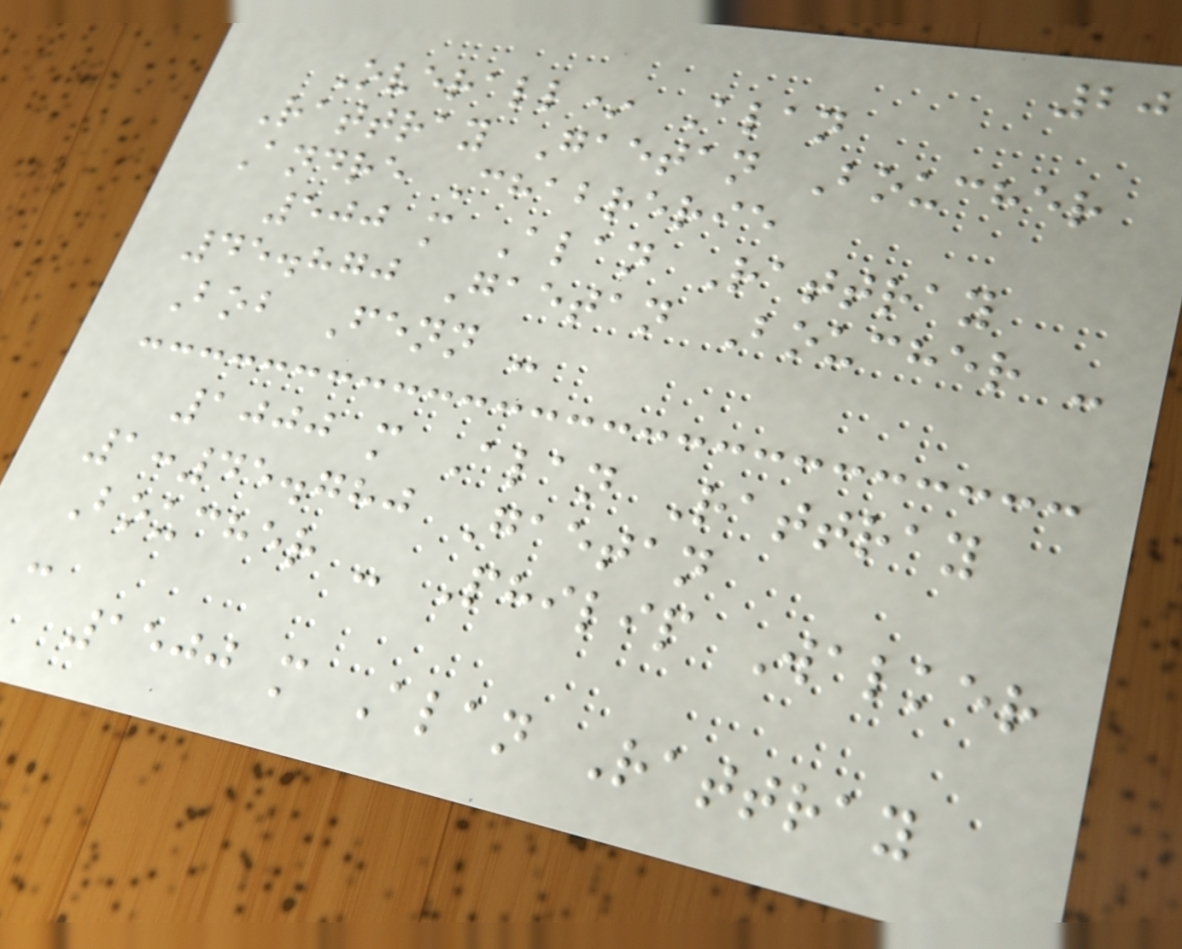20
Overall* Alan
Rattray Gaetan Boucher
Andre Chabrerie
500 m Alan Rattray
45.870 Gaetan Boucher -
Bob Fenn -
1000 m Alan Rattray
1:45.780 Gaetan
Boucher - Philip Walker
-
1500 m Alan Rattray
